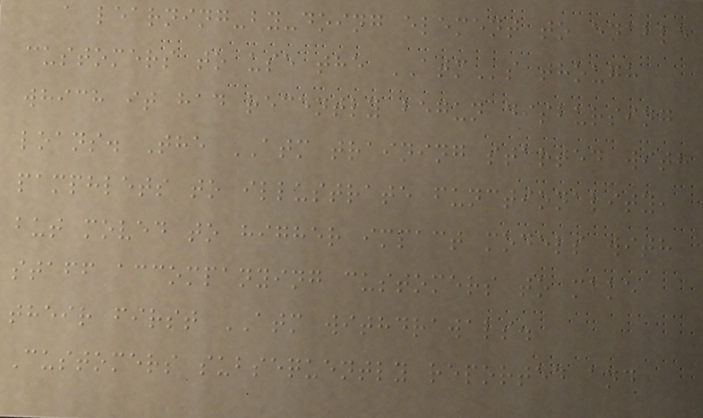a learning-by-doing element to enable
customers to use the ATMs though
which it had recently begun disbursing
loans. The ATM training started with
pamphlets to illustrate functionality,
but moved to higher impact models with
staff accompanying customers to make
their first ATM withdrawals.
Customers subsequently reported and
